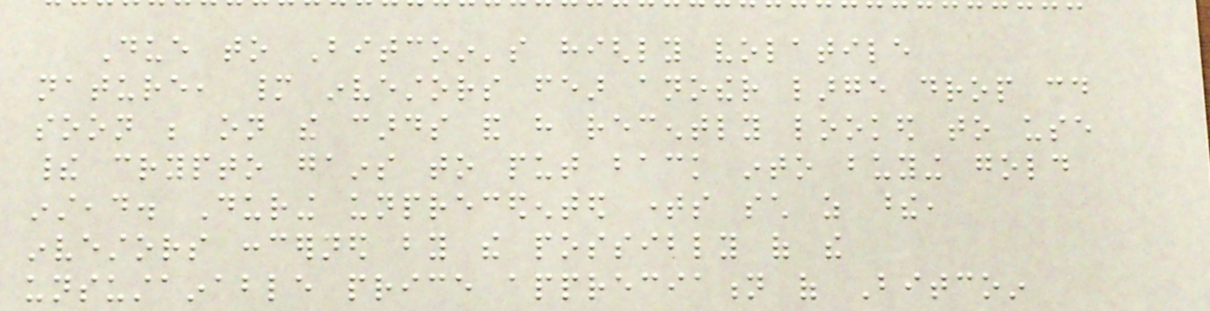Due to Bitcoin's highly volatile
nature, many investors fear another large drop could
soon be on the cards and have recently looked to use
their crypto gains to put back into buying gold
instead. During unprecedented times such as these,
investors concerned by the possibly of the
unsustainable price appreciation of Bitcoin
